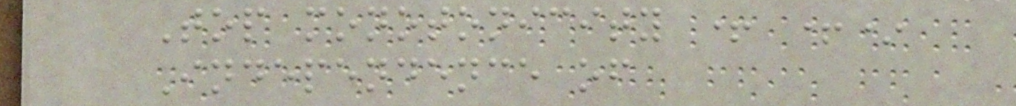Top monotonicity + +*
Independence of
